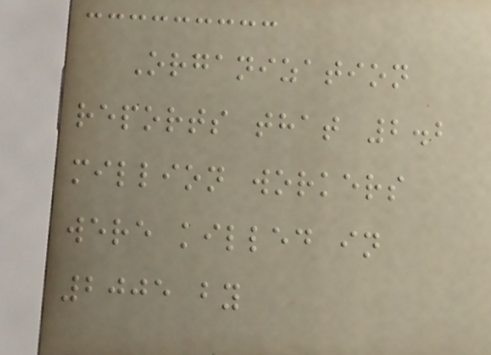Organization
reports that 2.2
million workers
were killed in
2005 by
